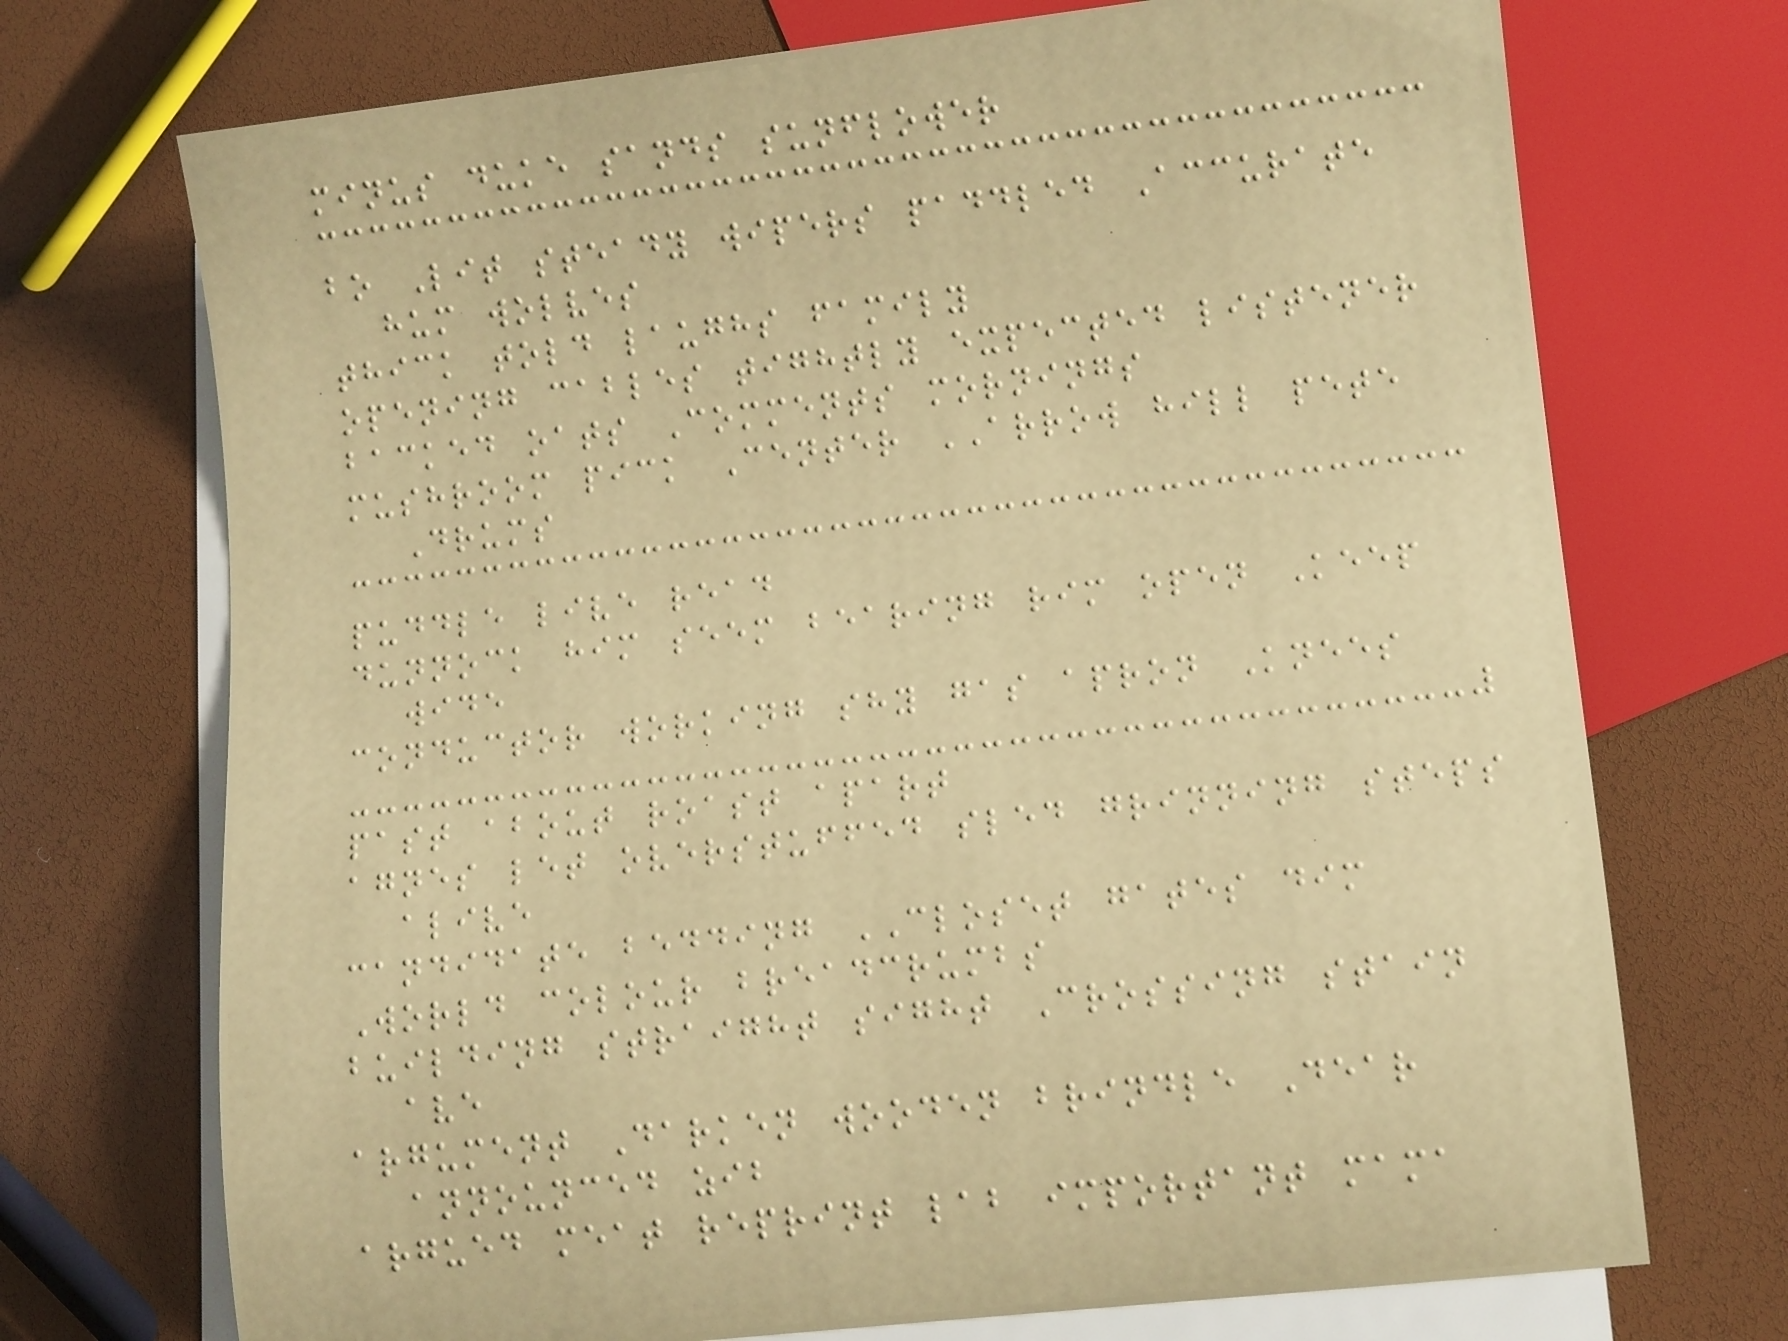minus duke sands sunflower
bo Lit steady wipers paddled Accurate
hum wolves
thick told laughs family
opening cables tightly expected listener
backed oats Comments mornings
mushroom pick Center ARROW hill pete
Drums
puddle live read
dunnock him seem bearing rim open Keep
wide
conductor working shy gas apron Knees
past about roast apart
agnes let overstuffed sled grinning steps
alive
candidate bedding CLOSET gates dim
World colour breadcrumbs
building straight sight Crossing stain
ave
argument Darken wooden brindle Dear
announced zib
argued meat reprint lab important mama
